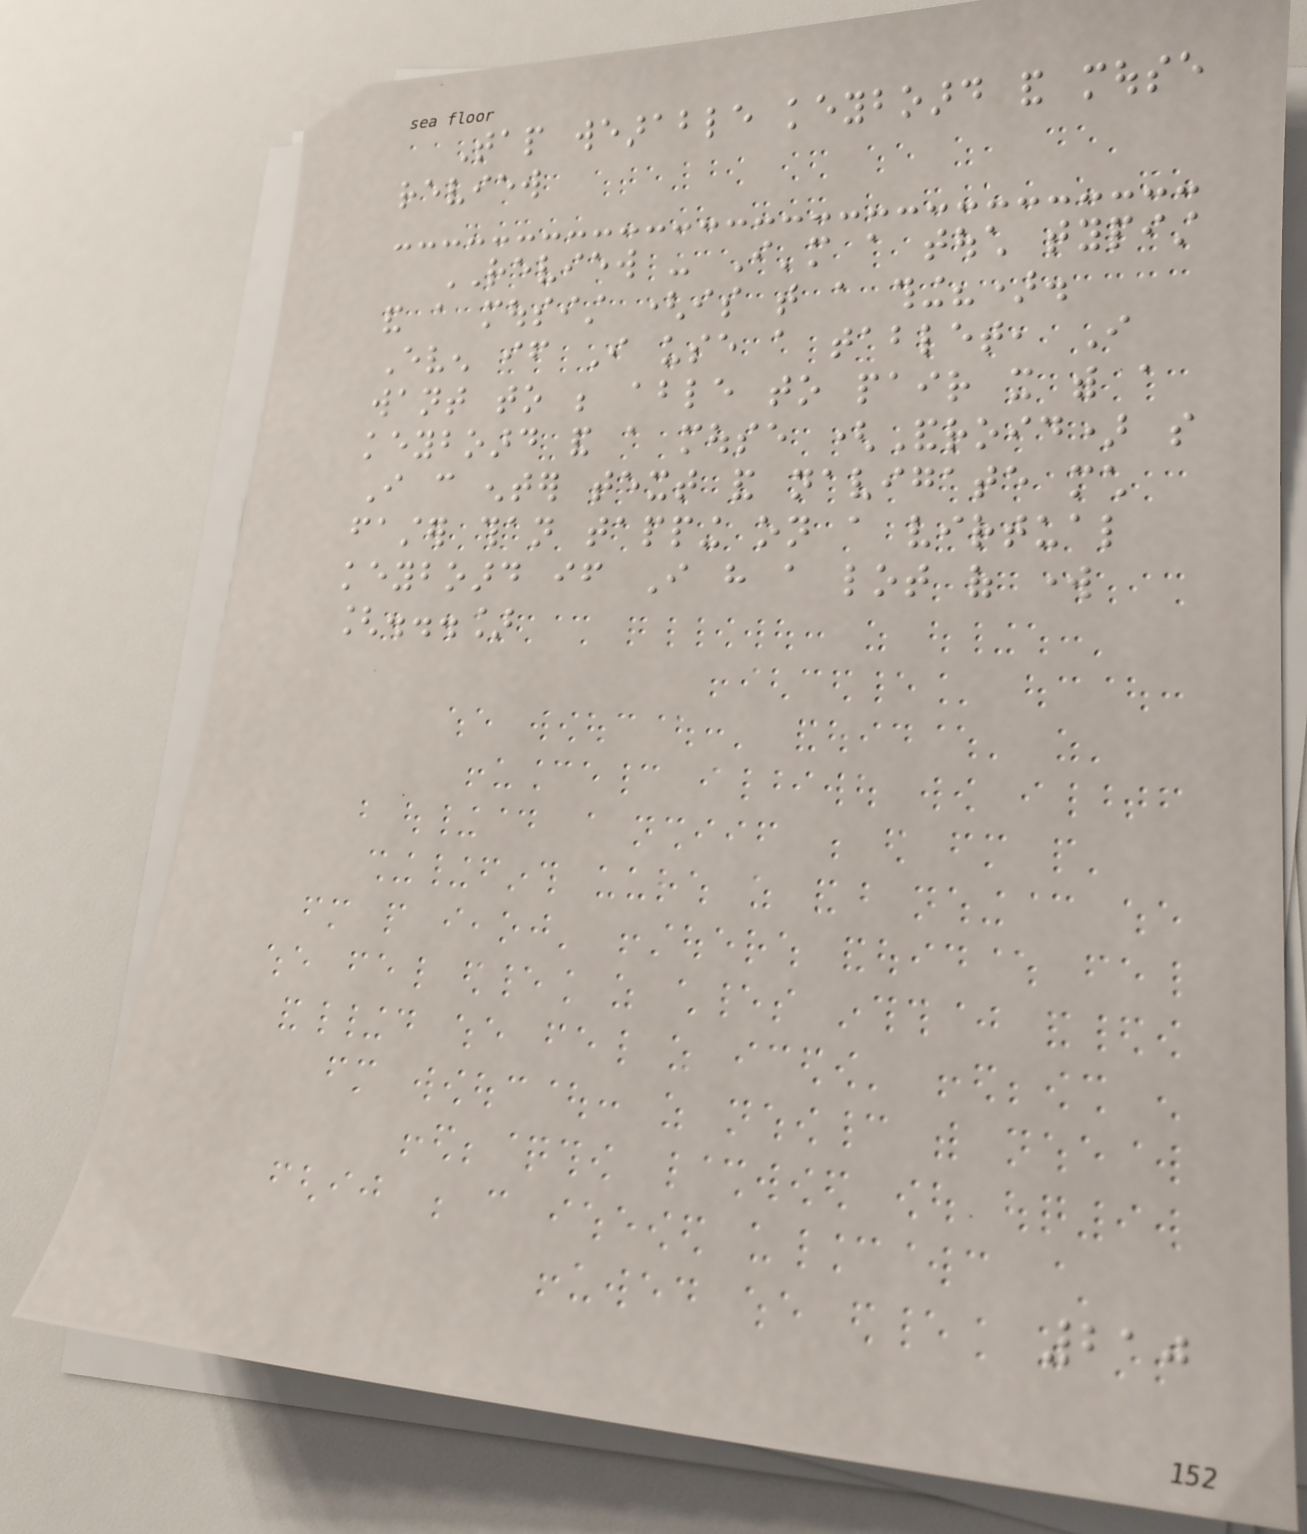Tap wearable keyboard and mouse
review
REVIEW - I'm a touch typist
and a mousist (is that a thing?).
Even if I use a tablet, I
want to be able to pair it with a
keyboard and a mouse (Android) so
I can enter text and navigate much
faster than tapping on a virtual
keyboard if I have a lot of work
[...]
210
